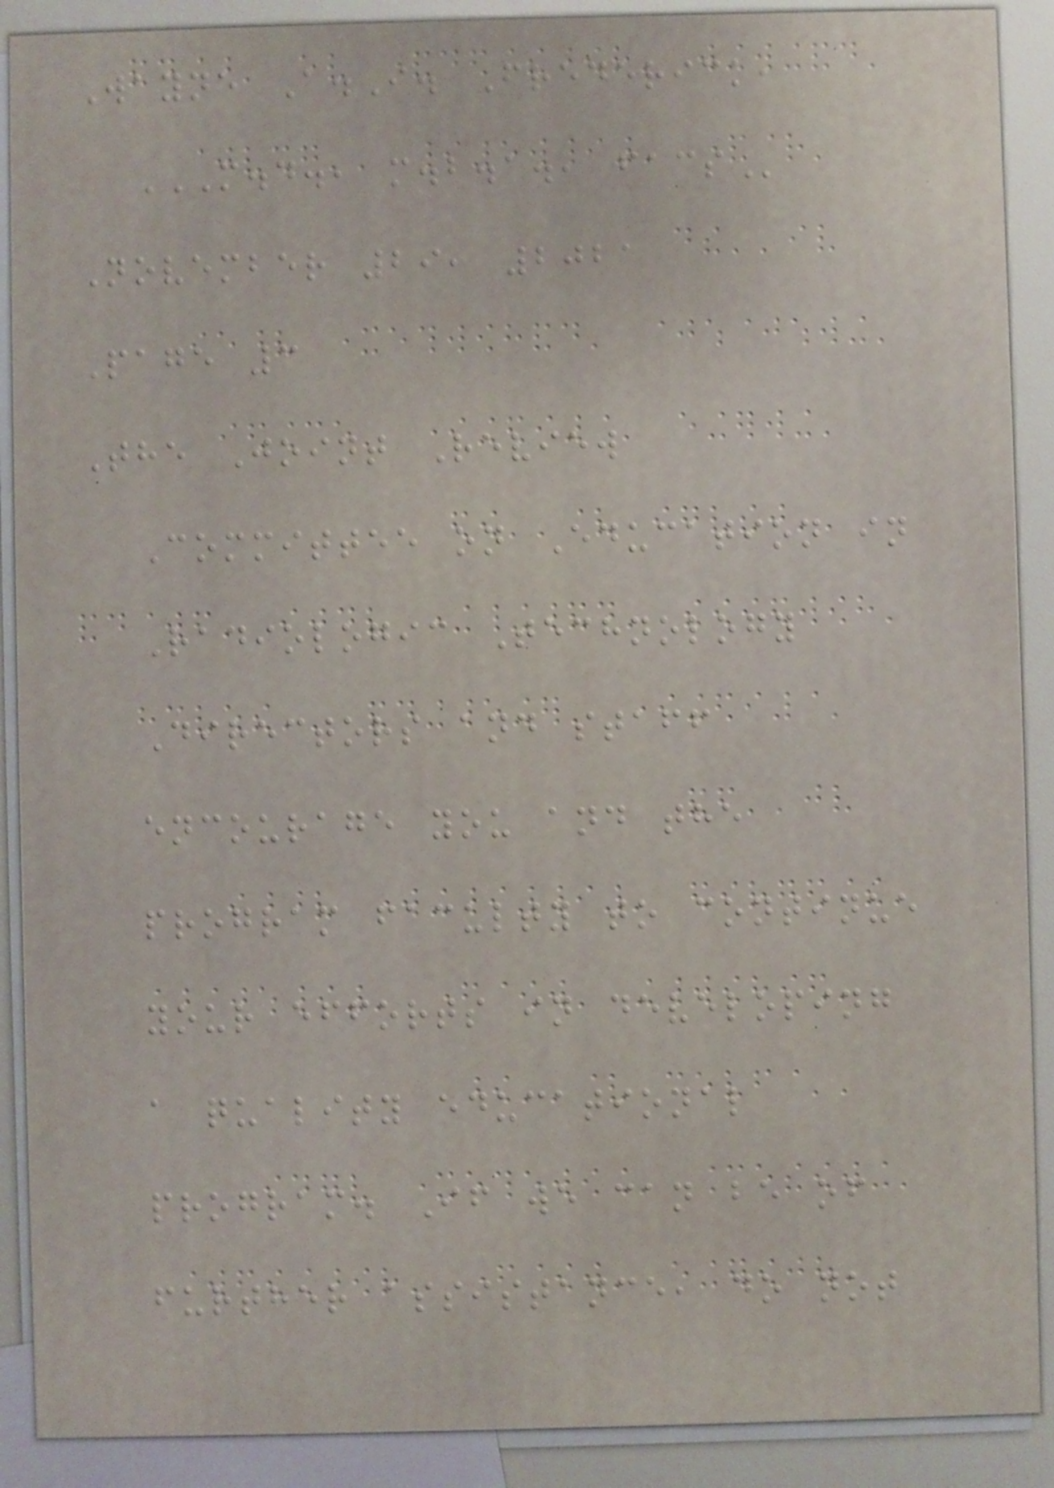Wayne A.I. Frederick,
M.D., M.B.A., FACS
November 29, 2021
Page 3
The Joint Review
Committee on Education in
Radiologic Technology
Directors and staff
encourage you and the
program faculty to continue
your efforts in developing
a quality educational
program. If we can be of
further assistance, do not
